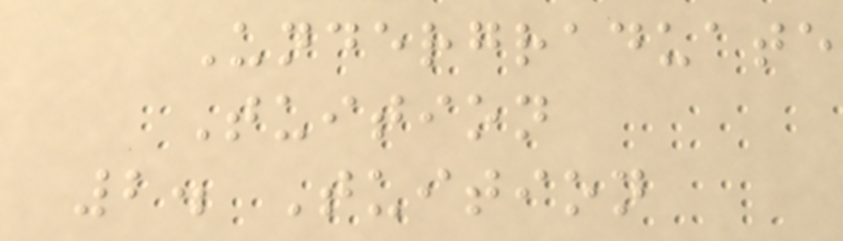Undergraduate
Tuition
2. Tuition
